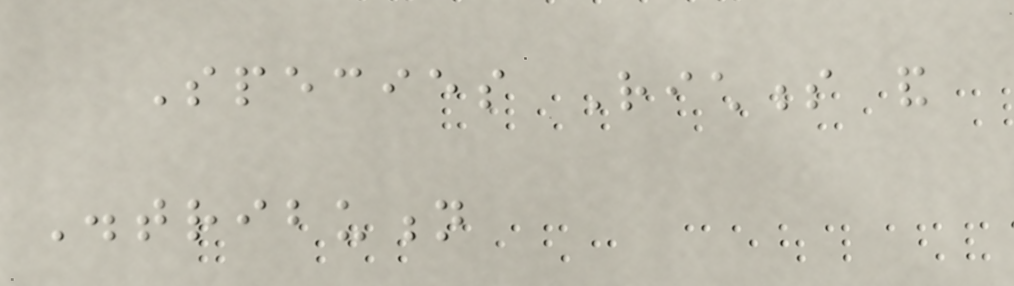Species Richness and
Distribution
